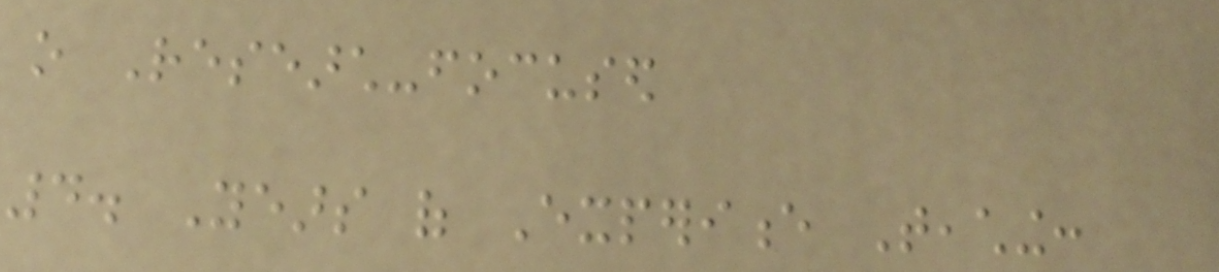o Research-focused
4. Years of Experience Teaching:
